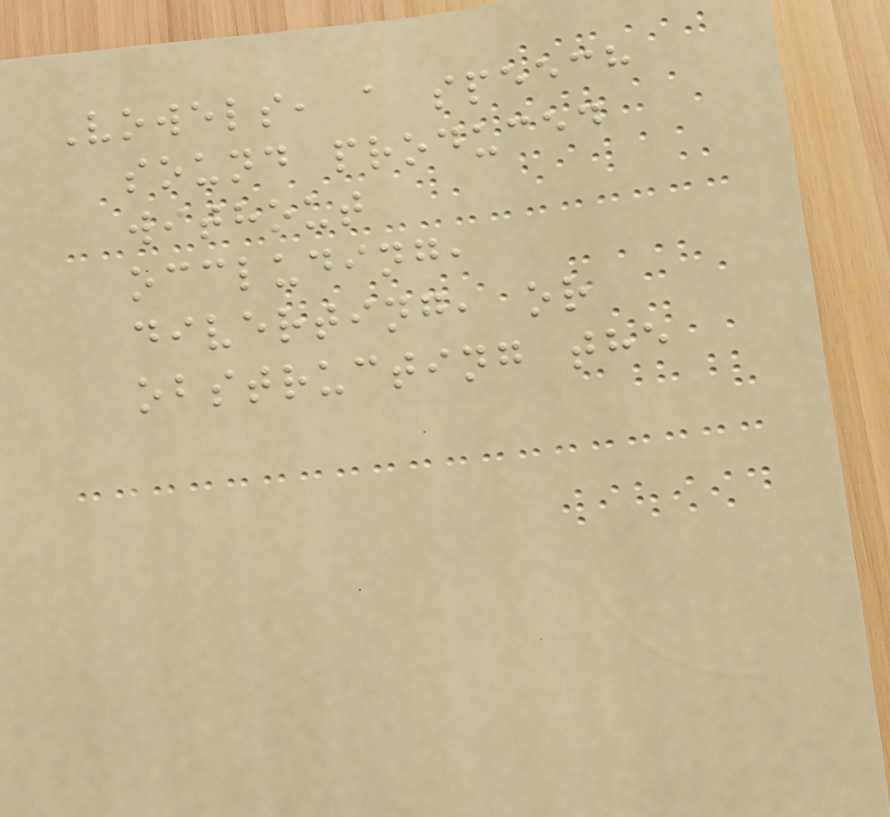Vowels, a speech
sound produced
without
occluding,
diverting, or
obstructing the
